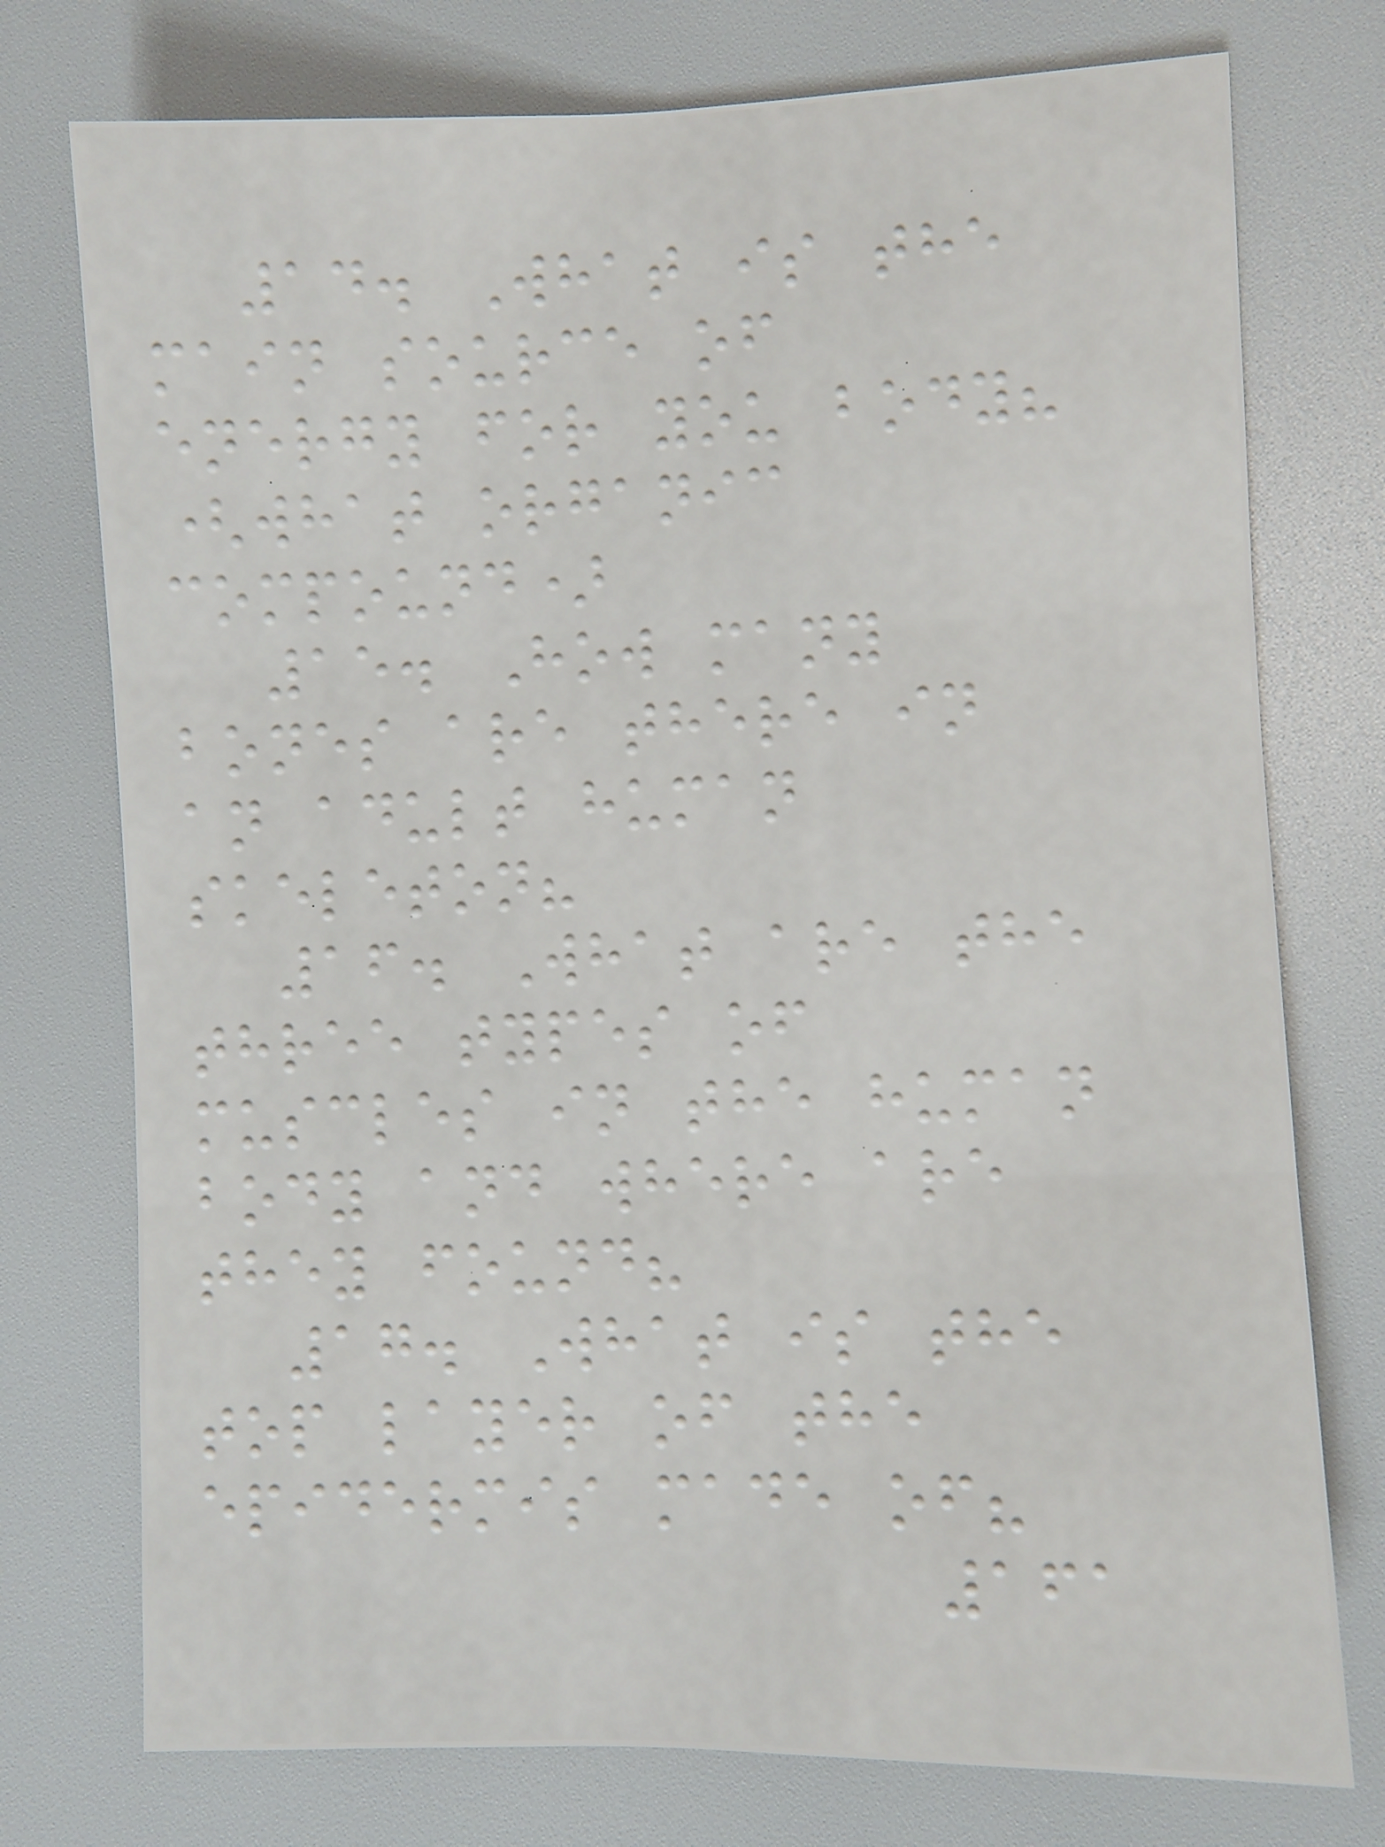14. What is the
main source of
energy for you body?
(what organic
compound)
15. How many
bones are there in
an adult human
skeleton?
16. What are the
three types of
muscles in the human
body and where are
they found?
17. What is the
top layer of the
epidermis made of?
161
